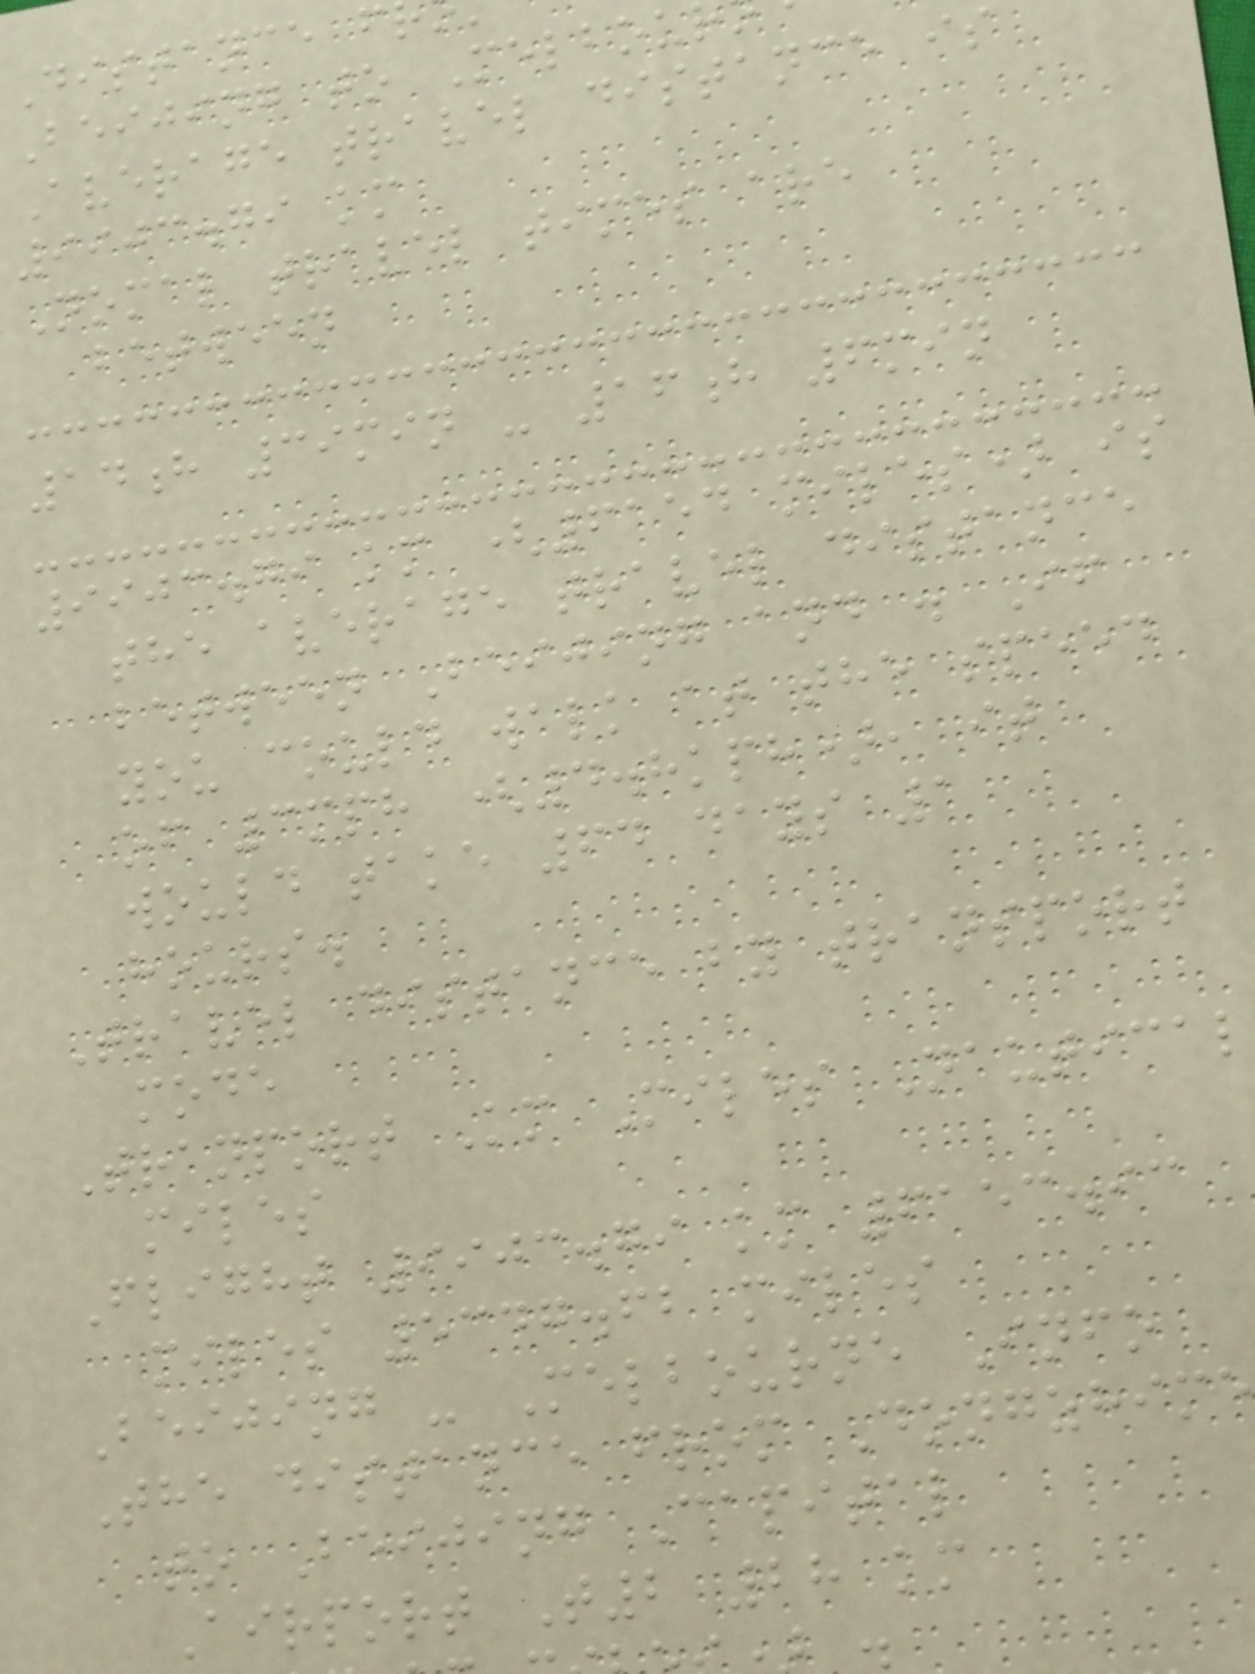Distance f
Beijing to Melbou
Average travel distance is
9903.79 km
Nomal travel times are
between
14h 39min - 16h 6min
9903.79 km (6154 miles) is
the average travel distance
between Beijing and . If
you could walk at the speed
of 3mph (4.8kph), it
would take 64 days 1
hours.
Travel distance by transport
mode
Tranport Km Miles Nautical
miles
Flight 9903.79 km 6153.93
miles 5347.62 miles
Beijing - Melbourne Info
The distance from Dongzhime
to Beijing Capital
Airport T2 28 km
